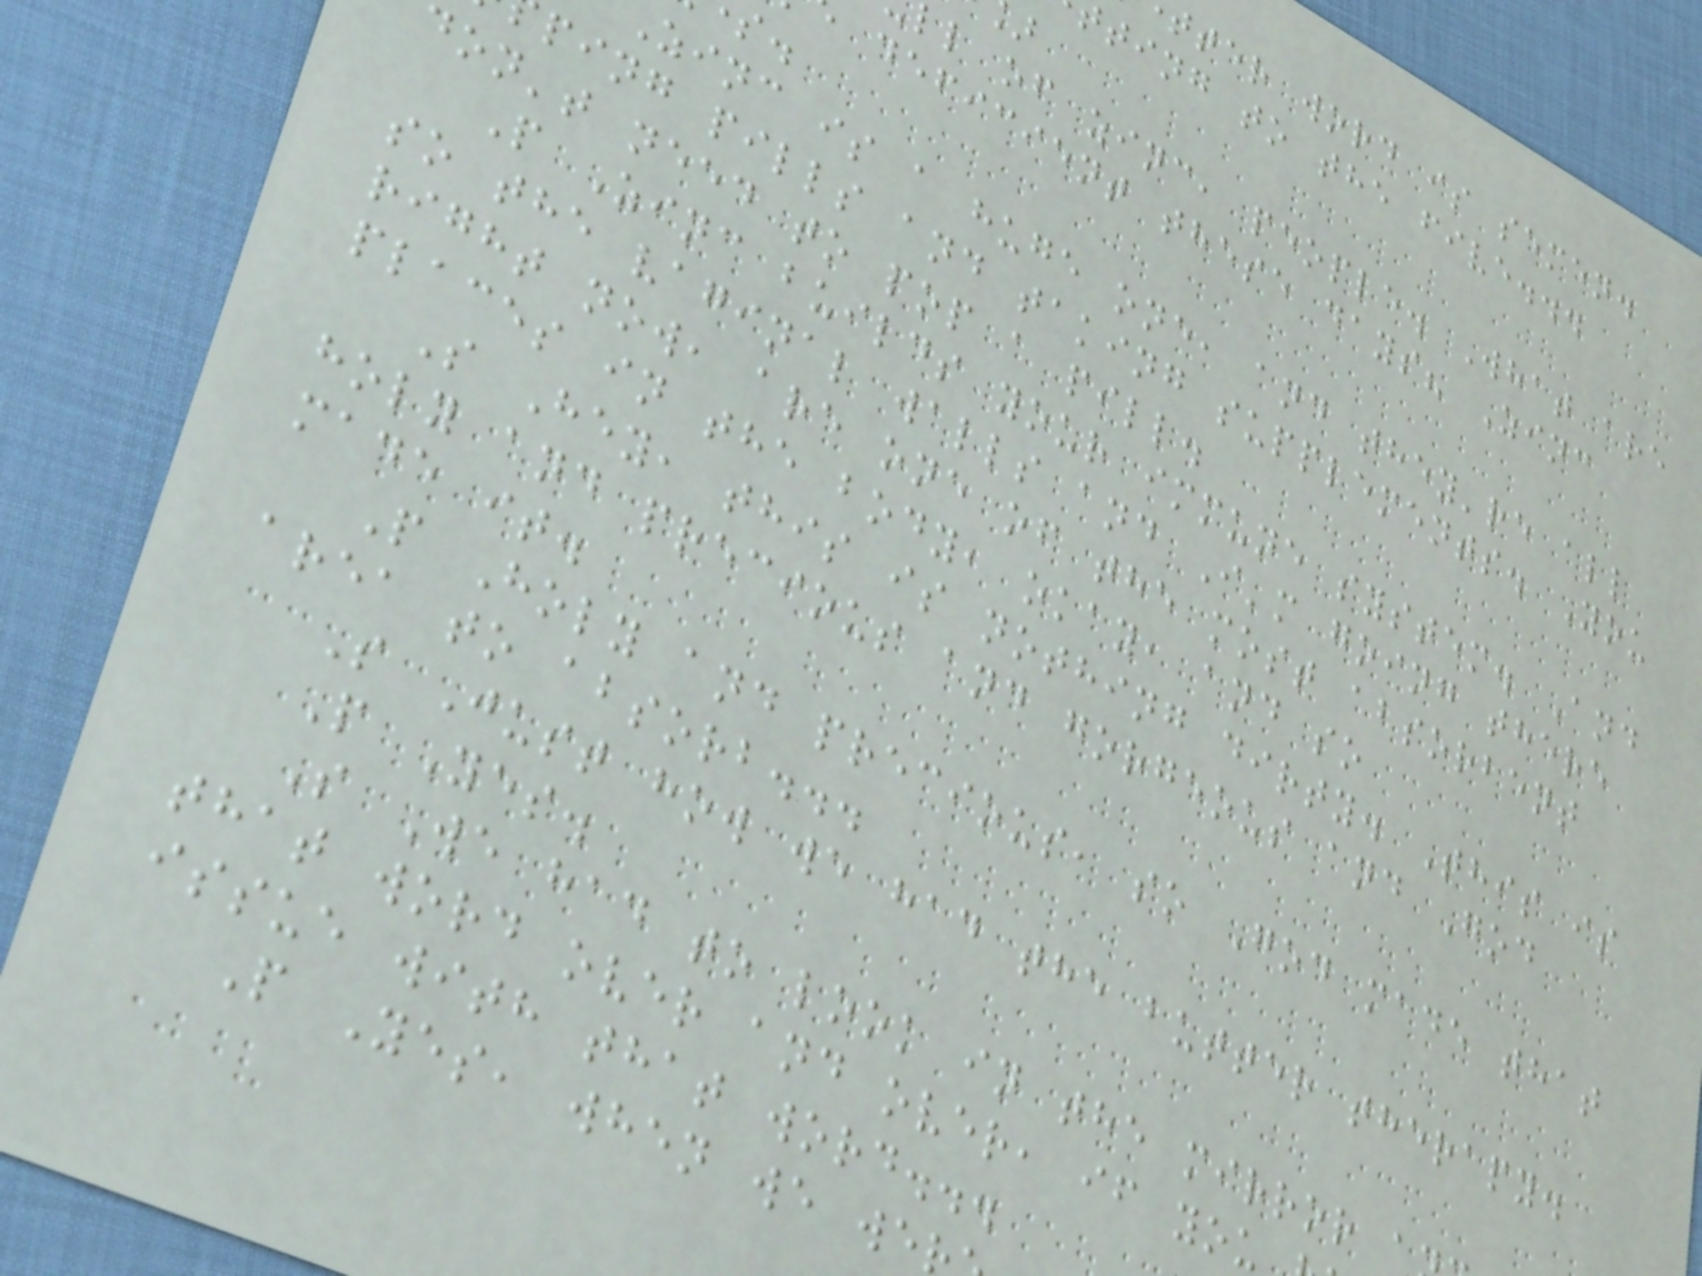tter word is semen.
ting to the five...
ll of zinc, people. What are
deficient these days? Zinc
zinc is a huge one, and they're all
ping pills and taking supplements. You
don't need to pop a pill.
P Zinc builds your immune system. And
so the vaginal walls and I'm going there
right now, are one of the most absorbent
places in the body, okay, and so
S Hey, this is nothing dirty. This is
holy and precious and gorgeous and God
made it.
P Holy and precious, so God made that
area to absorb...
S Just how we had the butter therapy.
P Yes.
S We had to look in the mirror a
that word over and over, if you
issue with that word...
P Yes, when we we
